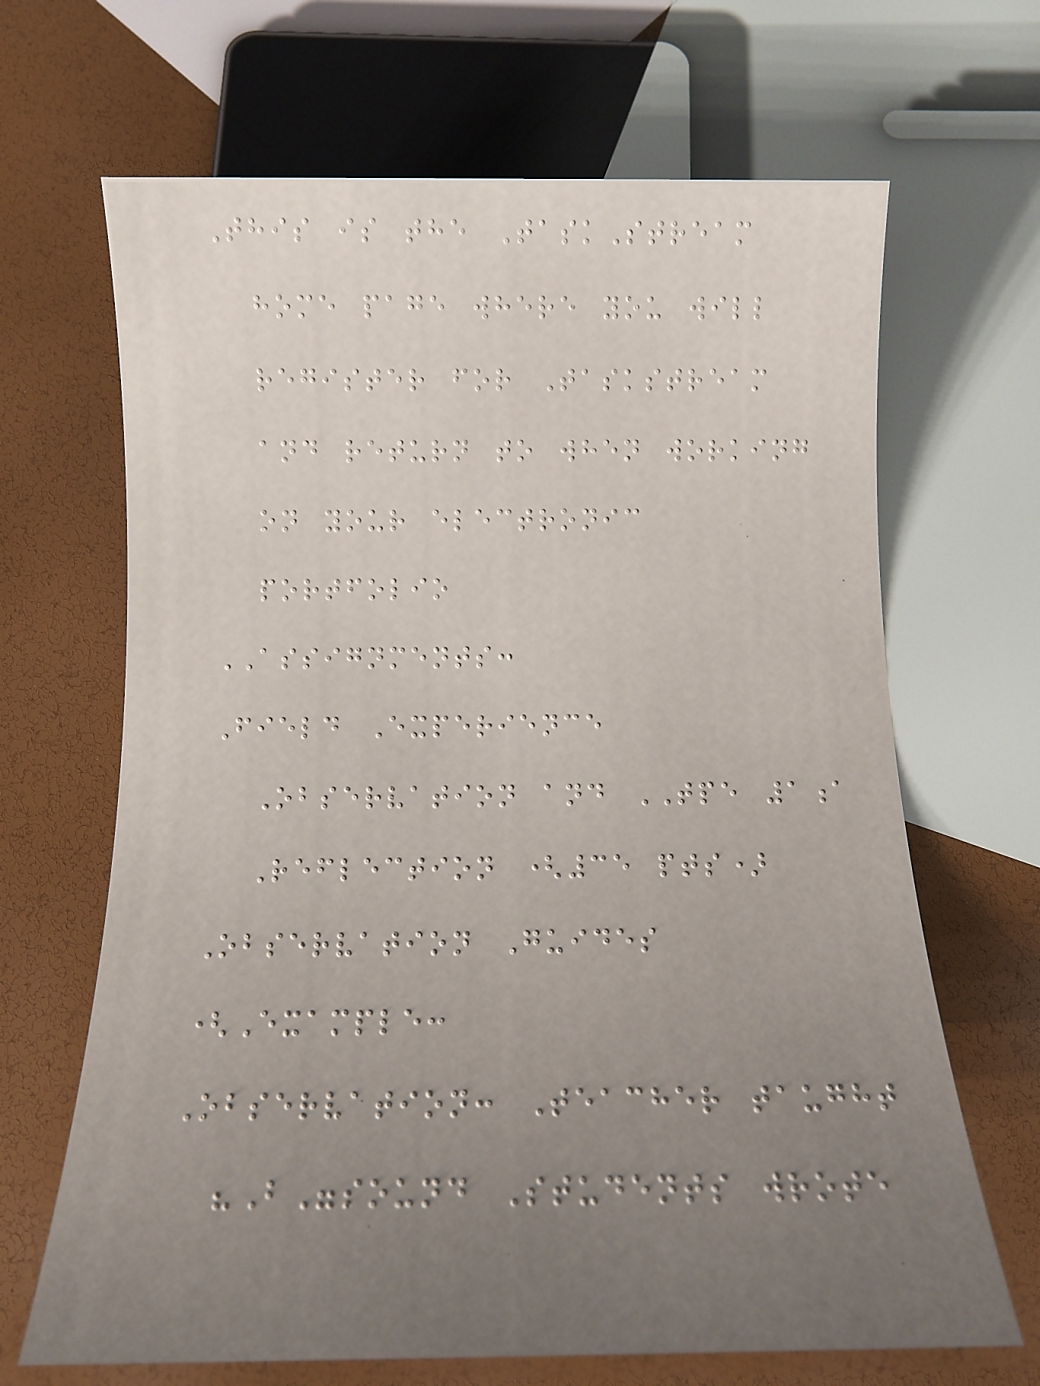This is the TaskStream
home page where you will
register for Taskstream
and return to when working
on your electronic
portfolio
ASSIGNMENTS:
Field Experience
Observation and TPE 1a
Reflection (35 pts)
Observation Guides
(Example:
Observation: Teacher taught
"B"sound Students wrote
